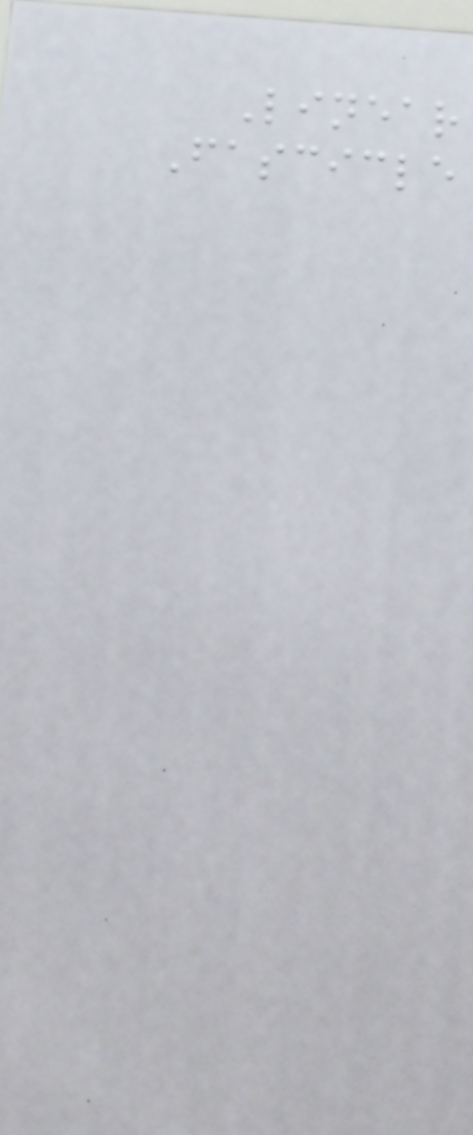Linear
Fascicle
